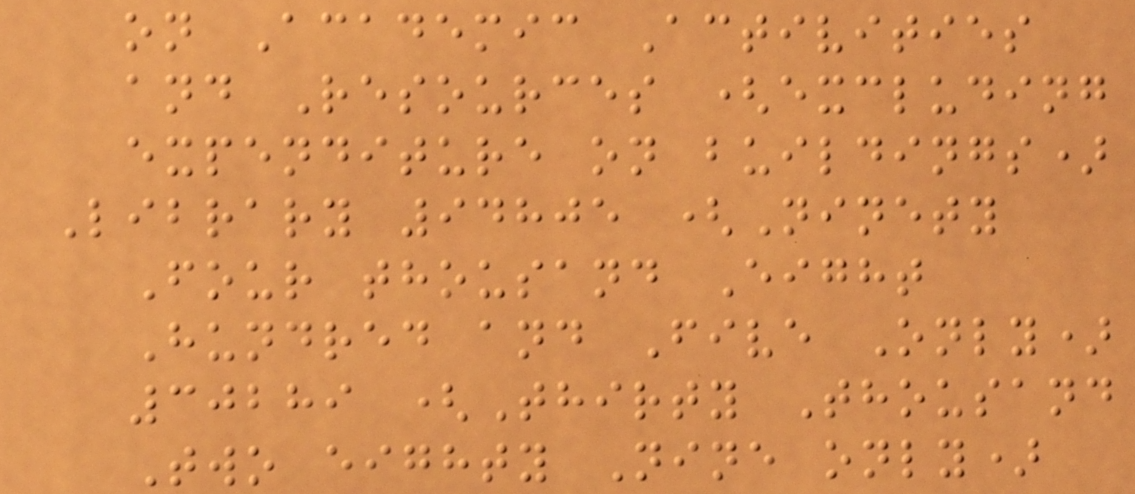on Academic Activities
and Resources (excluding
expenditure on buildings)
Library 94805 (Ninety
Four thousand Eight
Hundred and Five Only)
30289 (Thirty Thousand
Two eighty Nine only)
